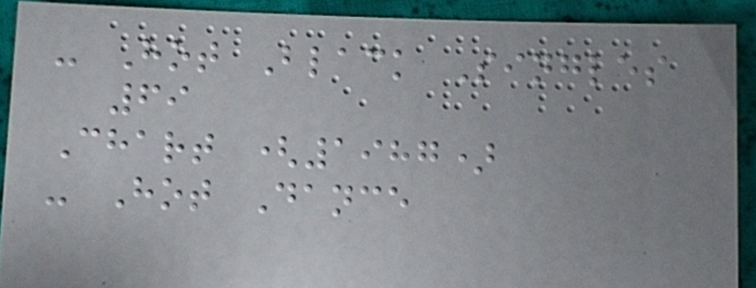- Hot Black Singles
69
Chart (1987)
- Hot Dance
